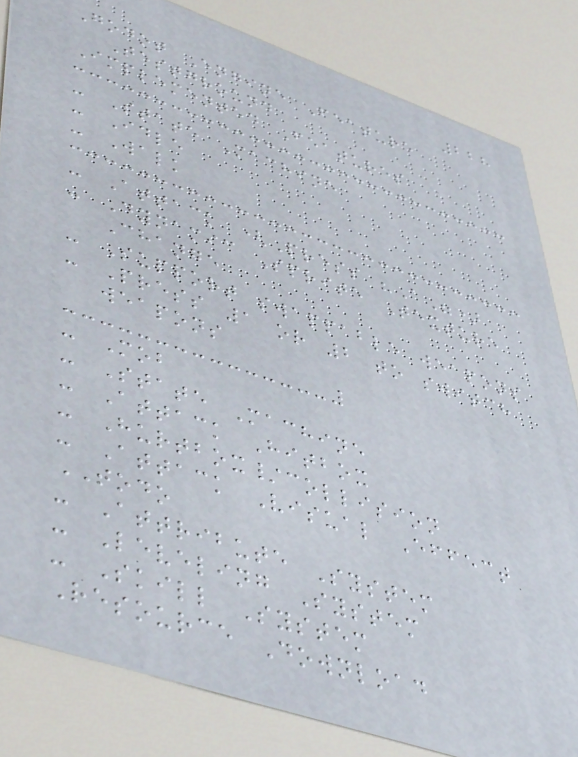228
Godot Engine Feature
Testground
Implemented Features
- State Machine
- Idle
- Walk
- Attack (Press "A")
- Dynamic Sprite Texture
Change
- Support swappable weapons
- Press 1 or 2 to switch
weapons
- Mob
- State Machine
- Attack Hitbox
- Hurtbox/collision
- Attack Visual Effect
TODO
- Attribute System
- Leveling System
- Skill System
Resource Download
